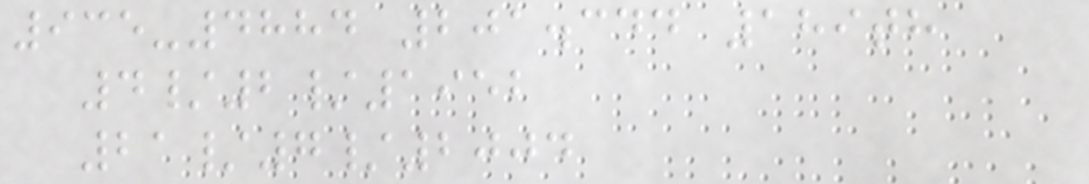935-4884 201.344 189th
4/2/1952
21/7/2004
